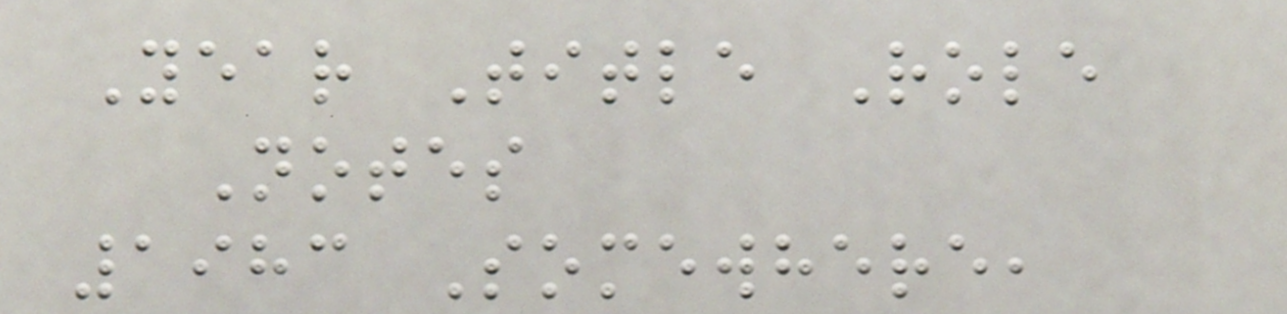Year Title Role
Notes
1983 Somewhere,
